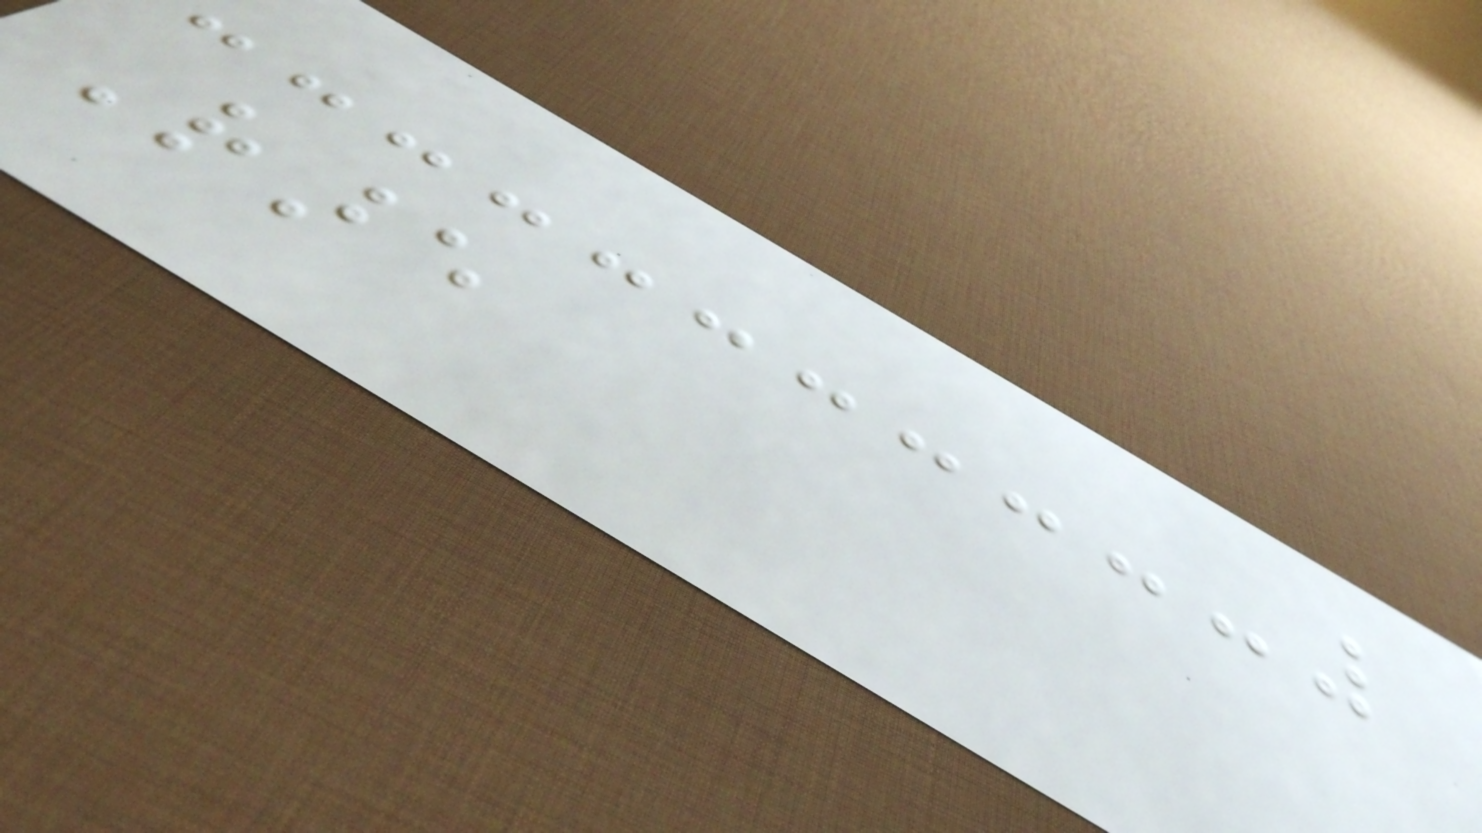Rare
